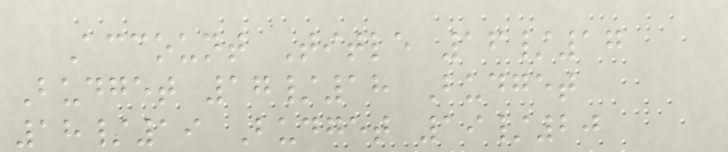Account Title 16/17
Budget 17/18 Budget
18/19 Budget 19/20
